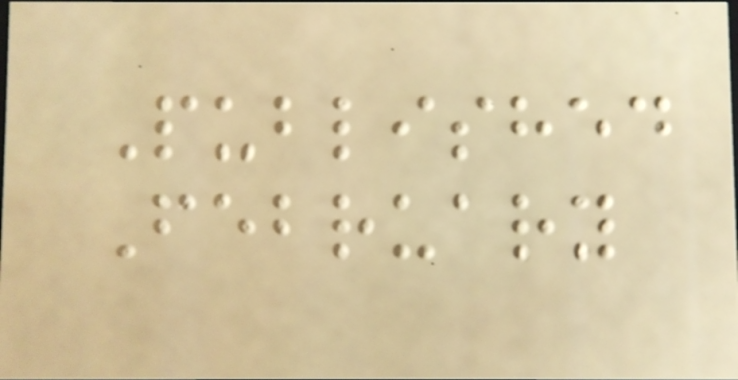Published
February
